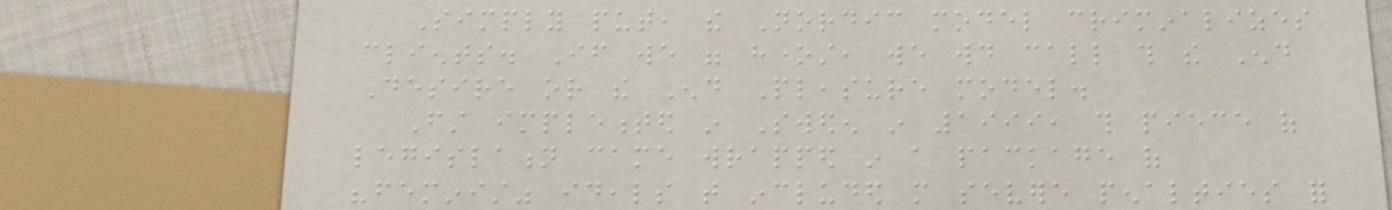Simply put, the Nordic model criminalizes
clients. If we were honest, we would call this the End
Desire or the End Pleasure model.
First implemented in Sweden in 1999, this piece of
legislation came wrapped in a package of
"feminist" ideals that included more severe penalties for
